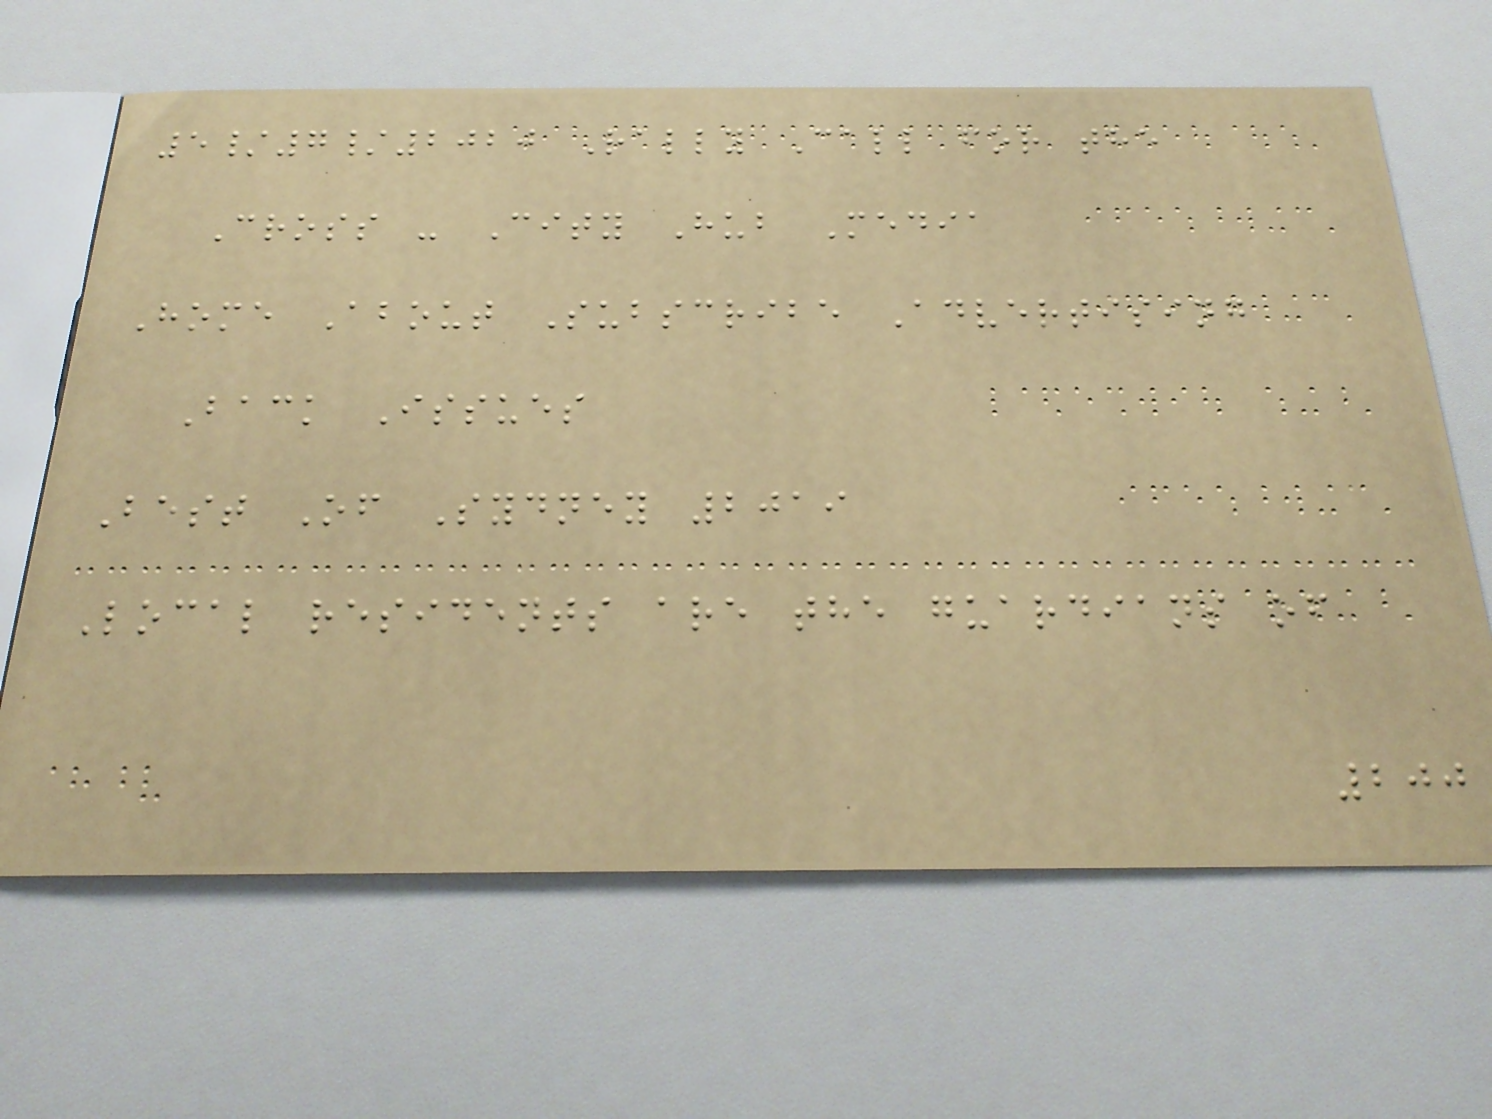5/7/2020 Rally Call for the
Cross - City Hub Media
Home About Subscribe Advertising
Back Issues
Best Of Sydney 2019
Local residents are the guardians of
200
